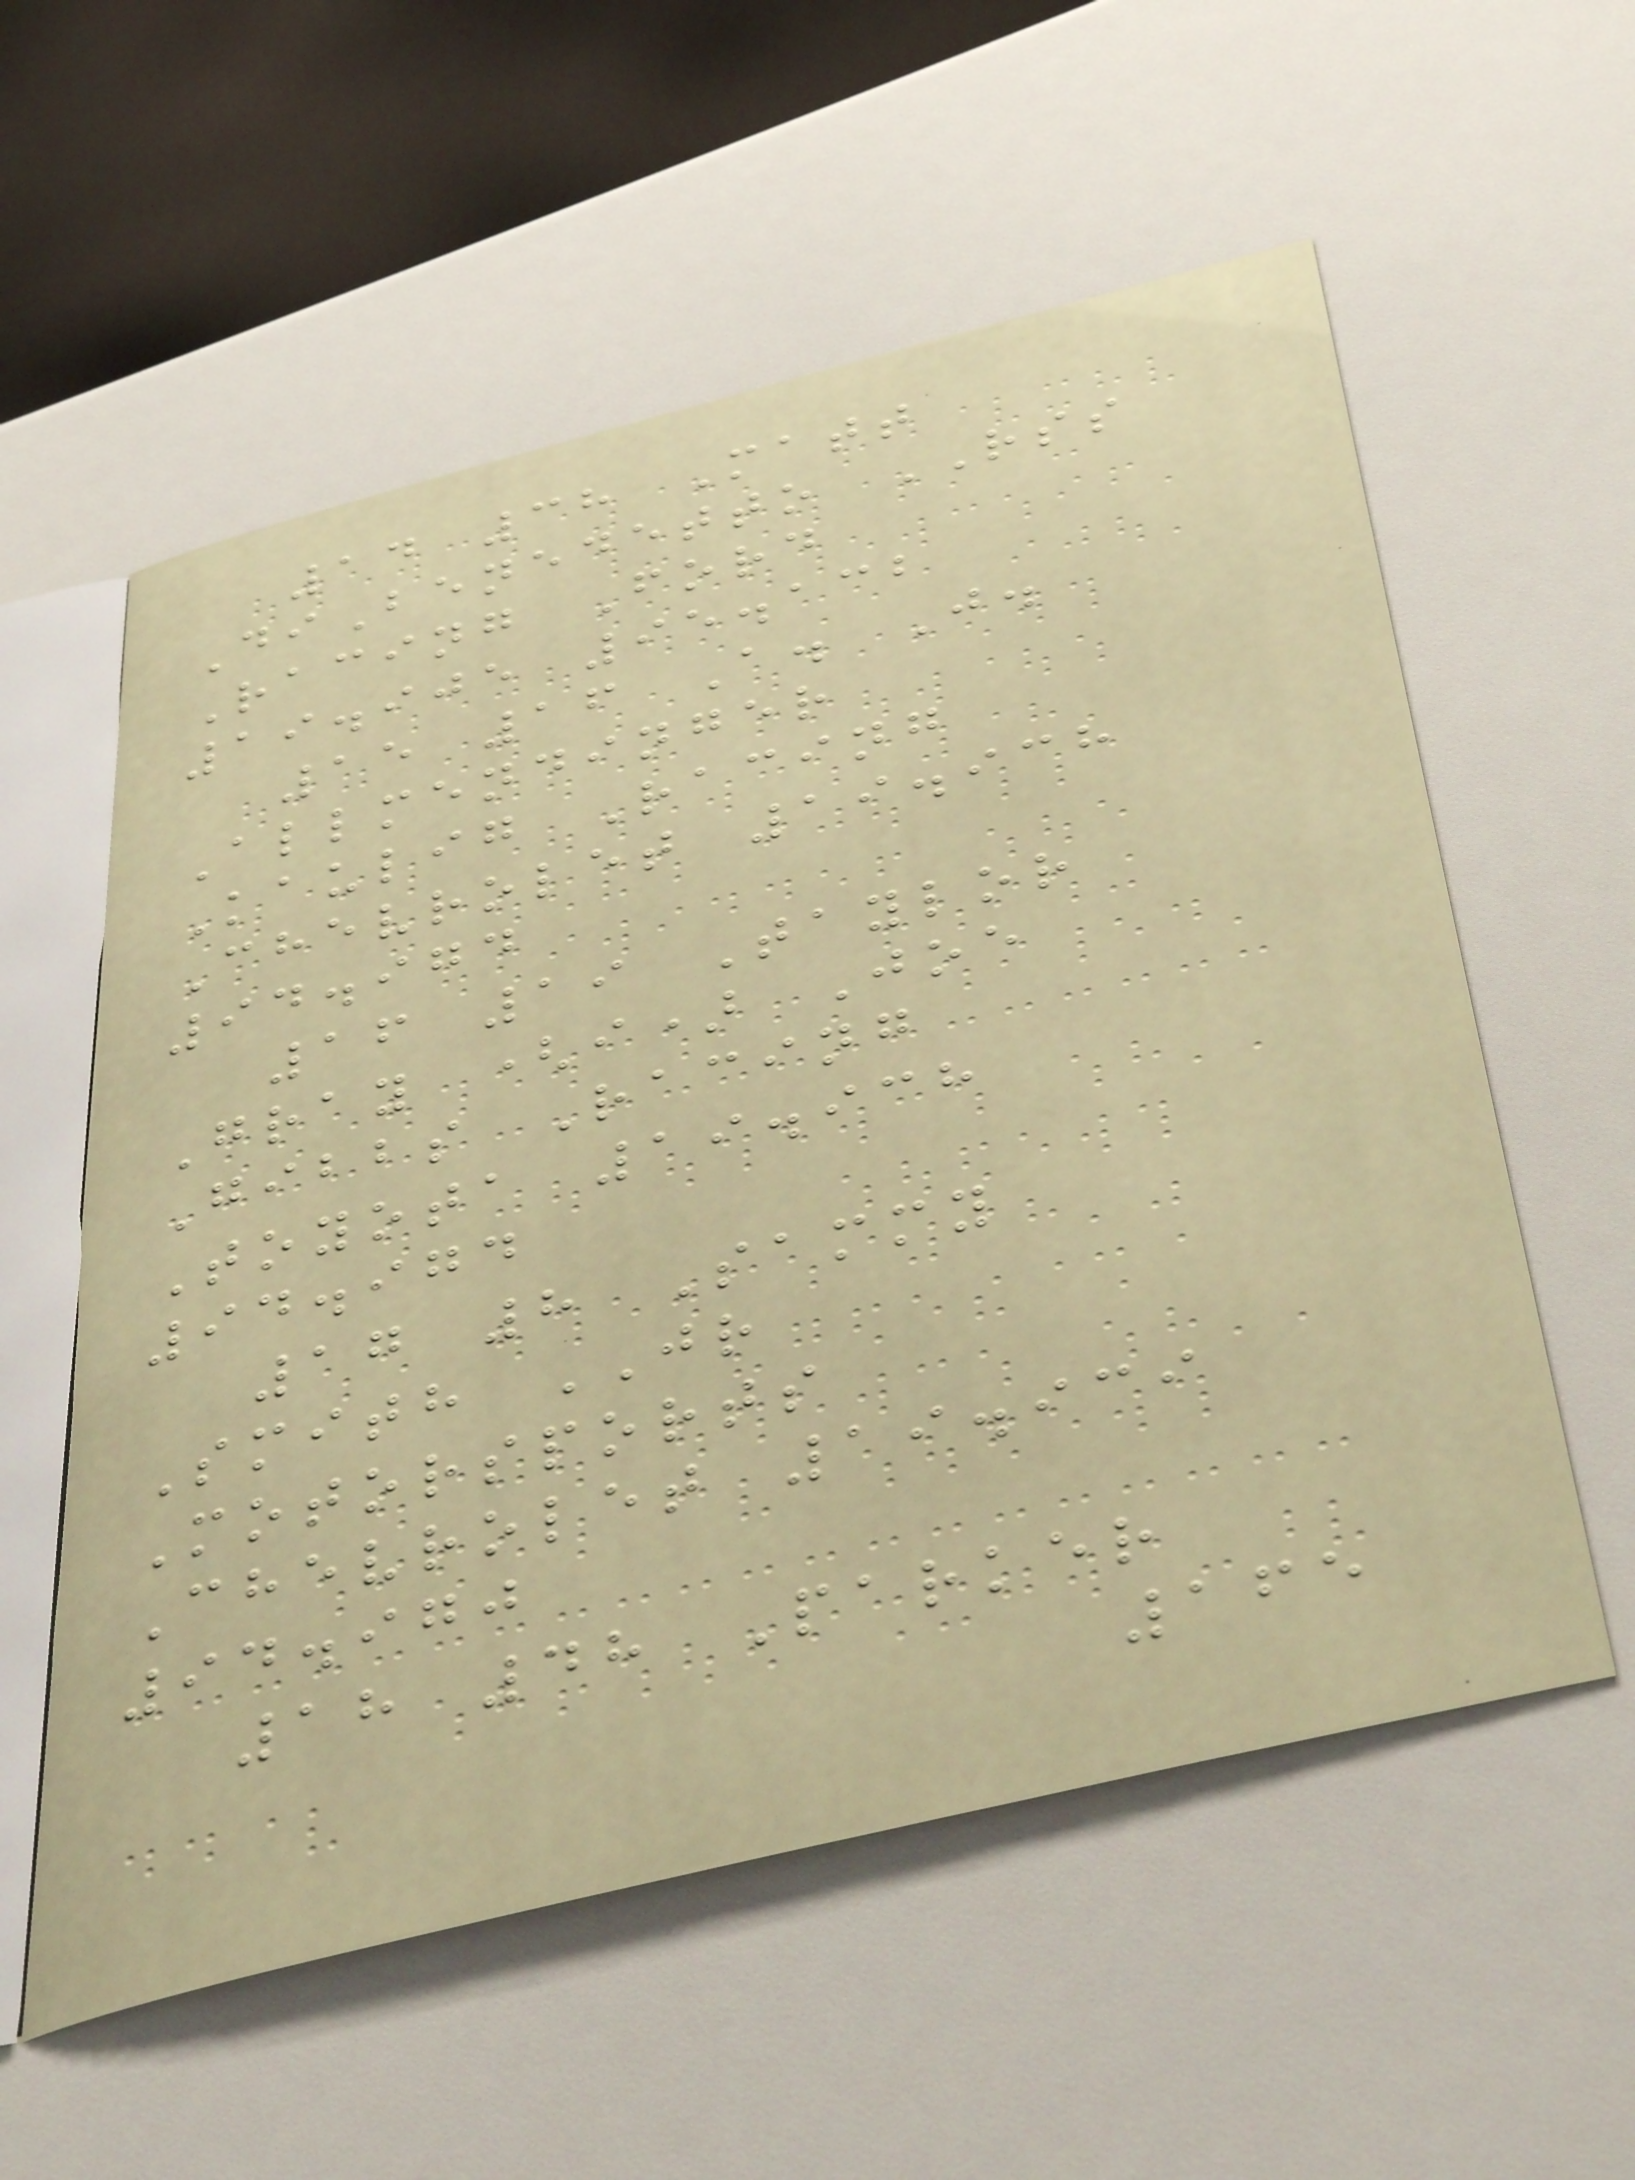14 38 Matt
DiBenedetto RSS
Racing Ford
19.905 95.132
15 16 A. J.
Allmendinger
Kaulig Racing
Chevrolet 19.938
94.974
16 19 Taylor
Gray (i) Joe
Gibbs Racing
Toyota 19.938
94.974
17 8 Sammy
Smith JR
Motorsports
Chevrolet 19.939
94.970
18 48 Parker
165
